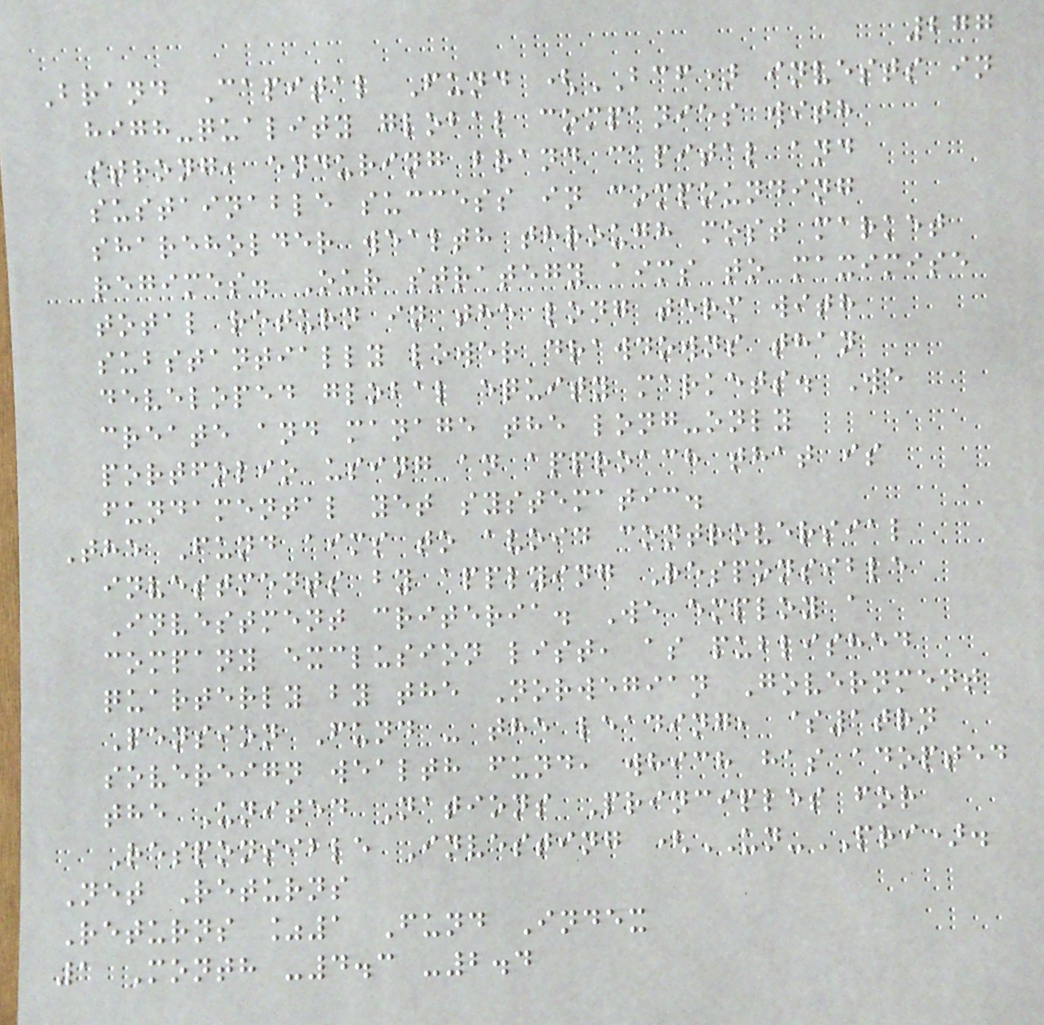277
Brand Capital Fund (BCF) invests in
high-quality global companies with
strong, enduring brand capital and
sustainable success in compounding
shareholder wealth through most market
regimes. Our strategy aims to maximise
total return in the long term with
substantially lower drawdowns than
developed global equity markets. We
create and manage the long-only
portfolio using an approach that is
fundamental yet systematic.
The Fund aims to avoid controversial
investments by applying Responsible
Investment criteria. We employ a
company exclusion list, as published
quarterly by the Norwegian Government
Pension Fund - the leading, $1trn
sovereign wealth fund, which has adopted
the United Nations Principles for
Responsible Investing (UN-PRI).
Net Returns
Returns %1 Fund Index
1 Month -4.3 -2.4
